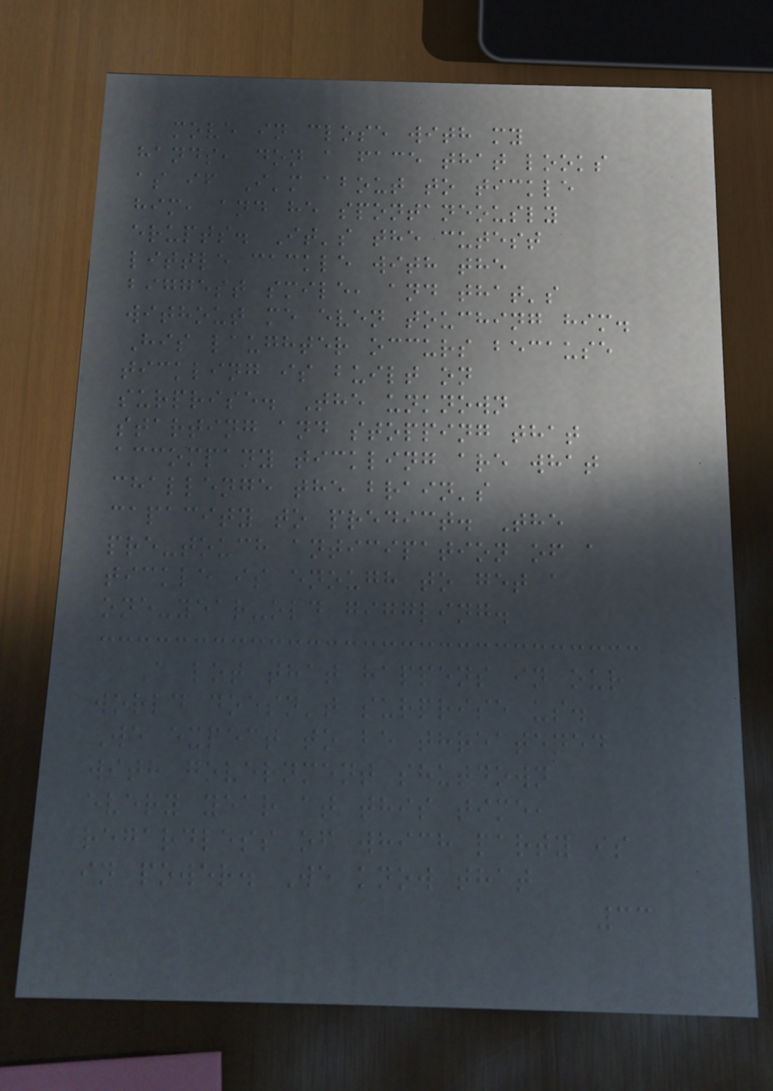move in close with my
hands, don a face that looks
as if I'm about to tickle
him, and he spontaneously
erupts. It's the cutest
little cackle with the
biggest smile, and that's
without me even touching him.
His laughter occurs because
tickling is built on
surprise. The unknown
starting and stopping that
accompany tickling are what
challenge the brain's
capacity to predict. The
pre-touch anticipation of a
tickle is enough to get a
one-year-old giggling.
A lot that happens in our
world doesn't surprise us.
We expect to be threatened
with government shutdown
every year at this time,
regardless of which party is
in power. We know that
33
